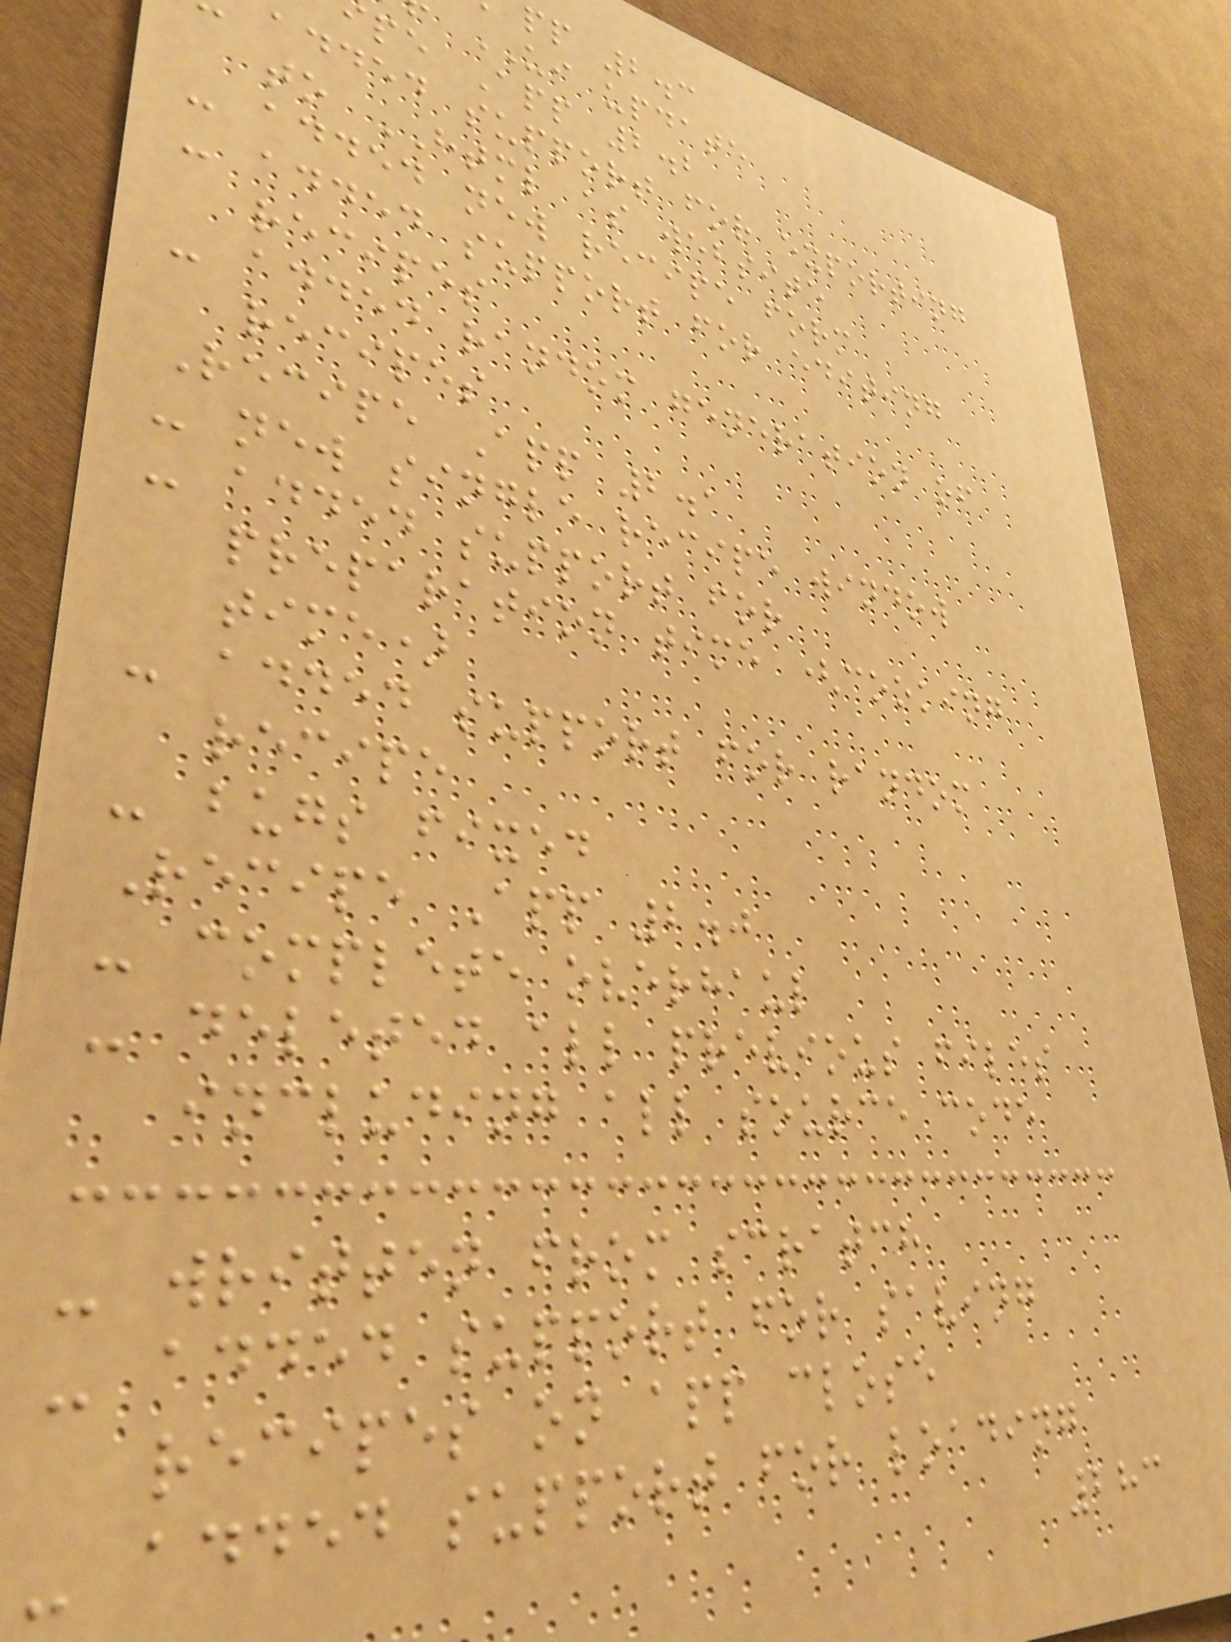pp 2.3
UI update
pe App 2.2
added support for exporting
to HTML as website
- added new recipe form
- added support for editing
recipes
- added random generation of
recipes
Recipe App 2.1
- new single recipe window
- added support for
preparation time (cooking
time)
- added support for random
recipe
- bugs fixed
Recipe App 2.0
- complete overhaul
- deleted all previous files
including all source code
- written from scratch
- added support for saving
recipes on app close
- added support for loading
283
